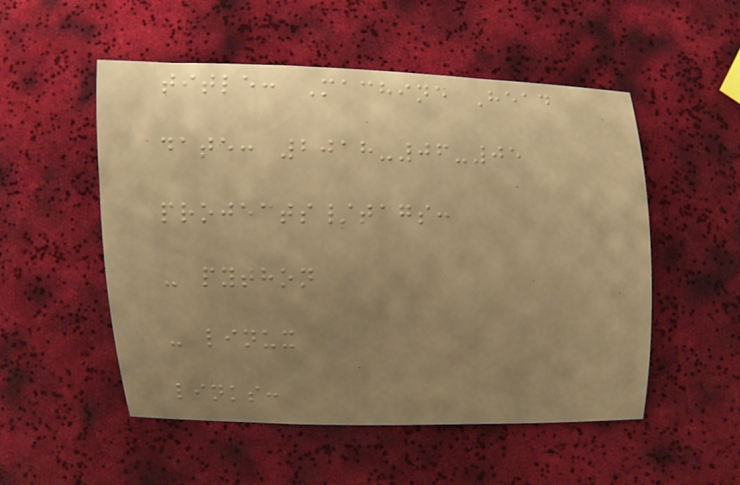title: Machine Head
date: 2018-06-05
projects/tags:
- python
- linux
links:
